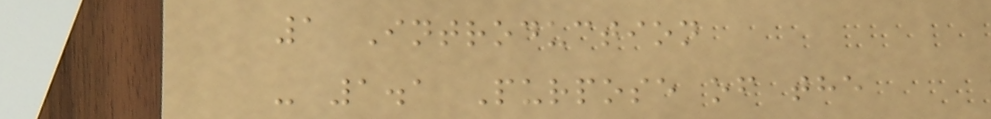1 Introduction
- 1.1 Purpose of the
